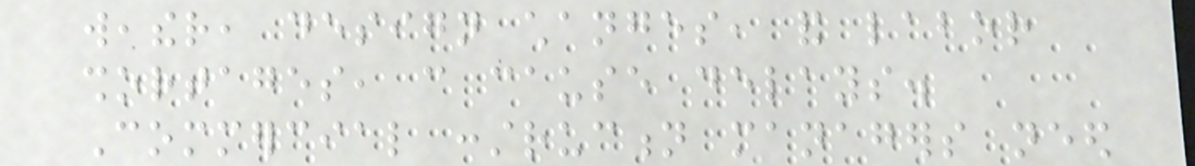weather, design changes, and labor
shortages, can cause delays.
Commercial construction managers need
